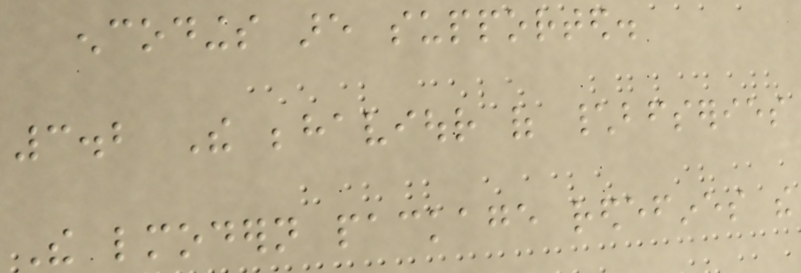encodings are supported.
3.2 The behaviour of \bfseries
The lmodern package redefines the
